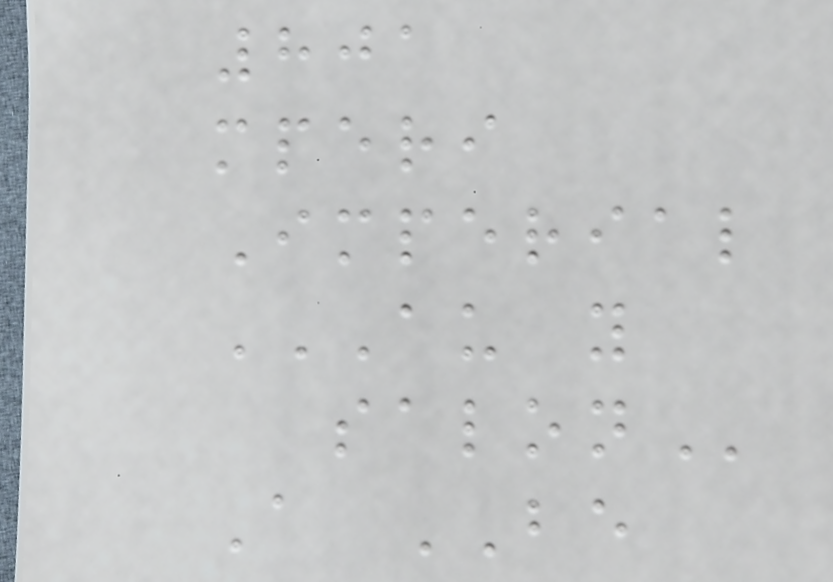801
mperi
Imperial
AU Y
SALON
A BE
